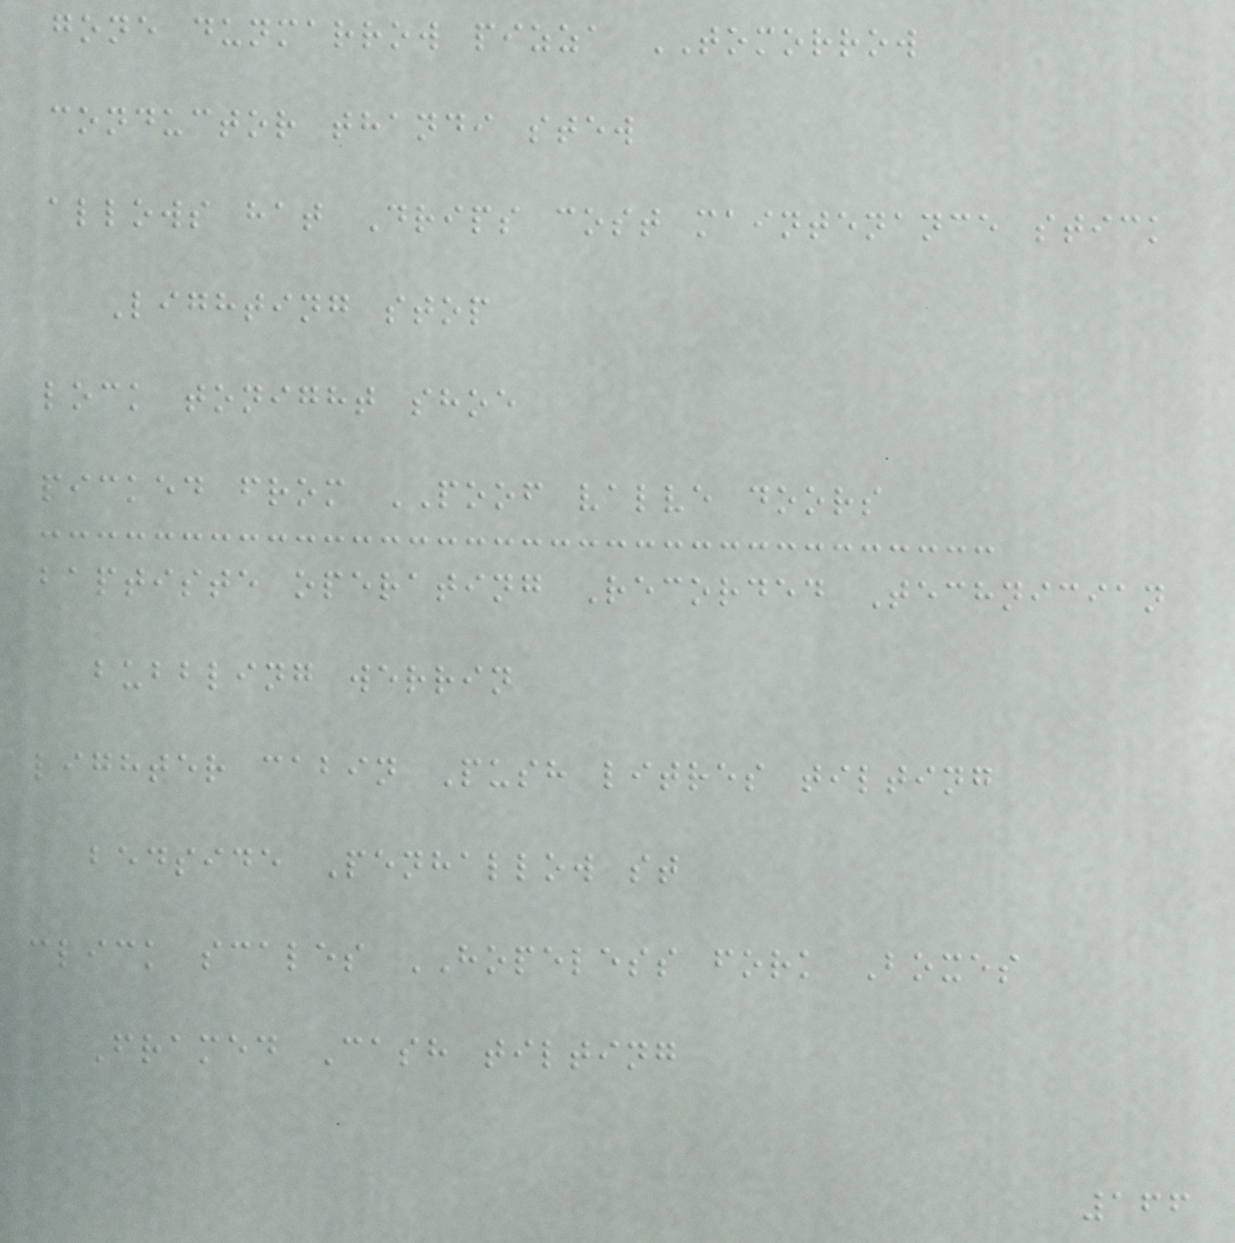gone dunmarrow pizza TOMORROW
conductor thandi stew
allows hat Drips cost maintenance stick
Lighting stop
lock tonight shoe
picked from POOF valve doors
baptiste operating Recorded Technician
bubbling werrin
lighter cabin Push litres tilting
bedside Penhallow st
click scales HOPELESS fork Boxes
Framed Cash tilting
166
